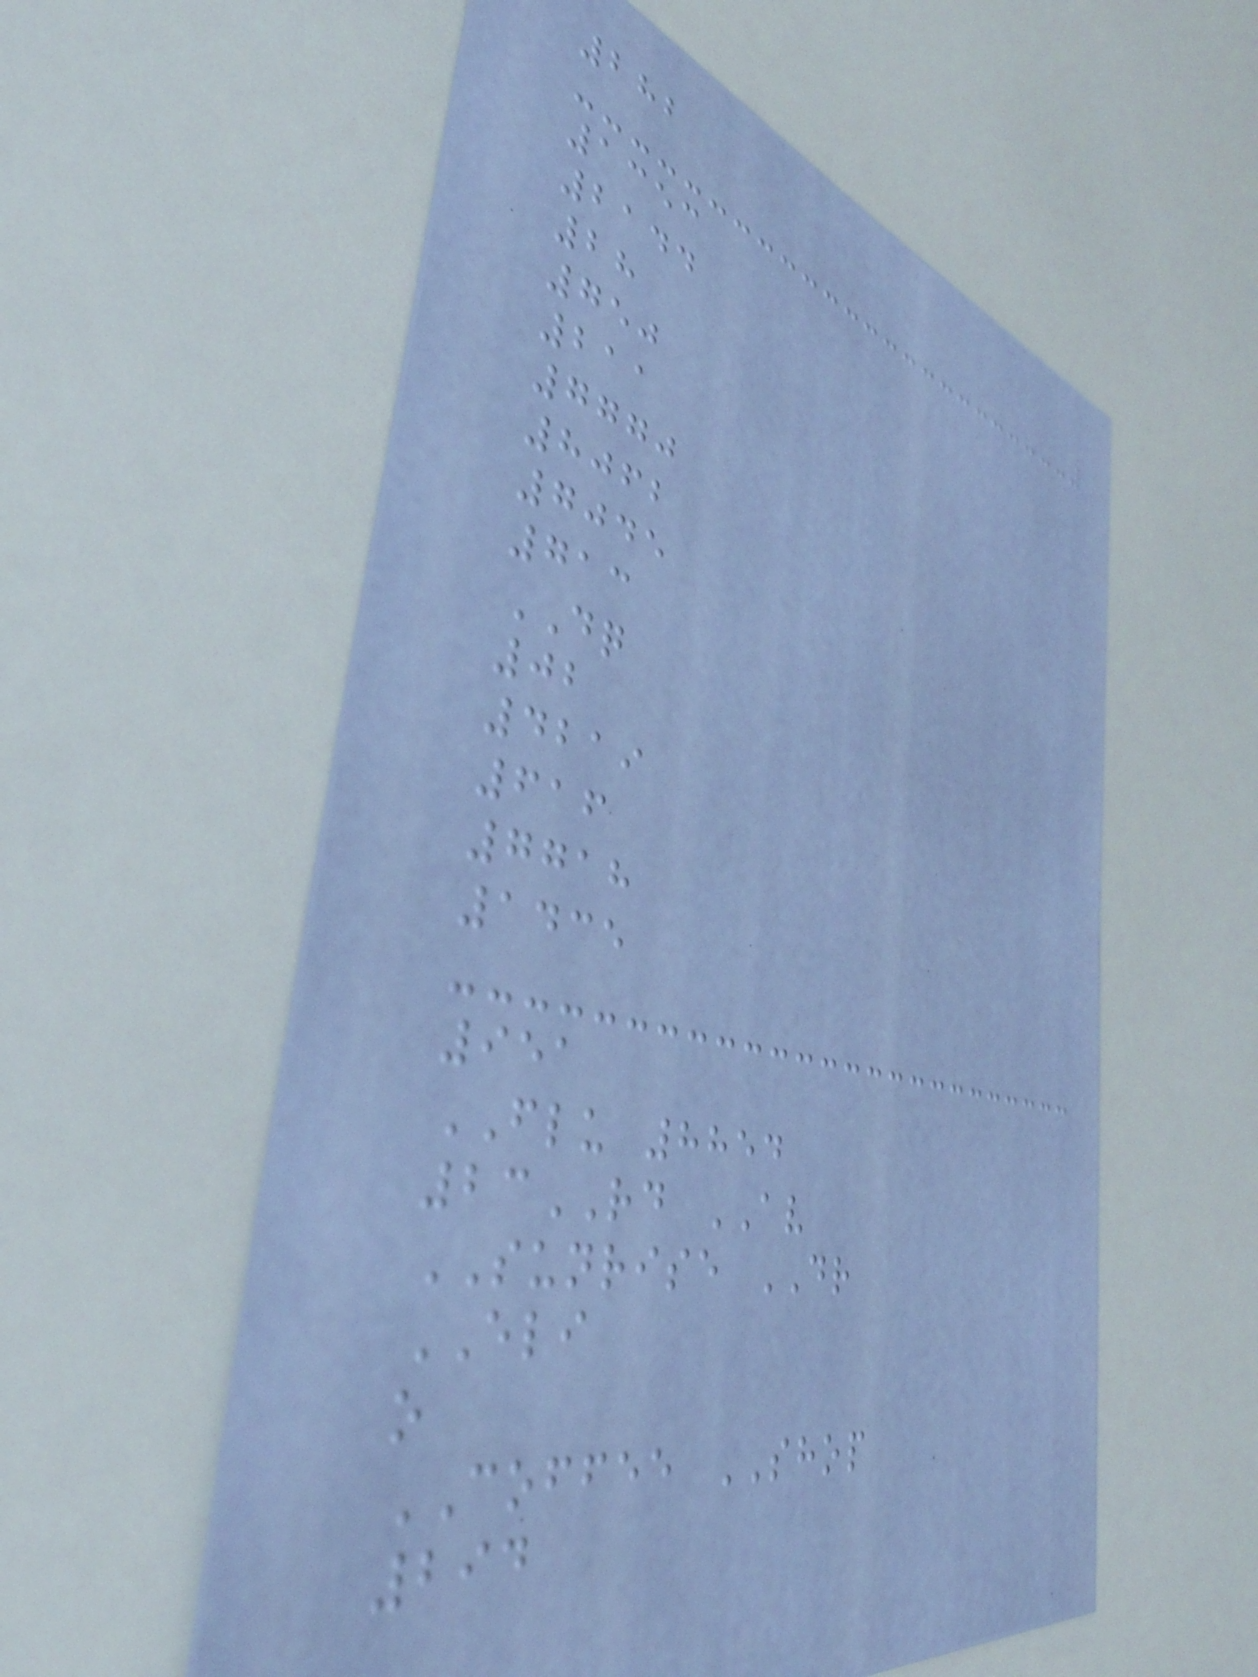282
1353
2144
28
750
211
7770
8062
7045
713
DQ
02
4219
616
7718
1435
951
FLU 8854
23RD AV
SUNRISE DR
ELI
o
COFFEE SHOP
294
